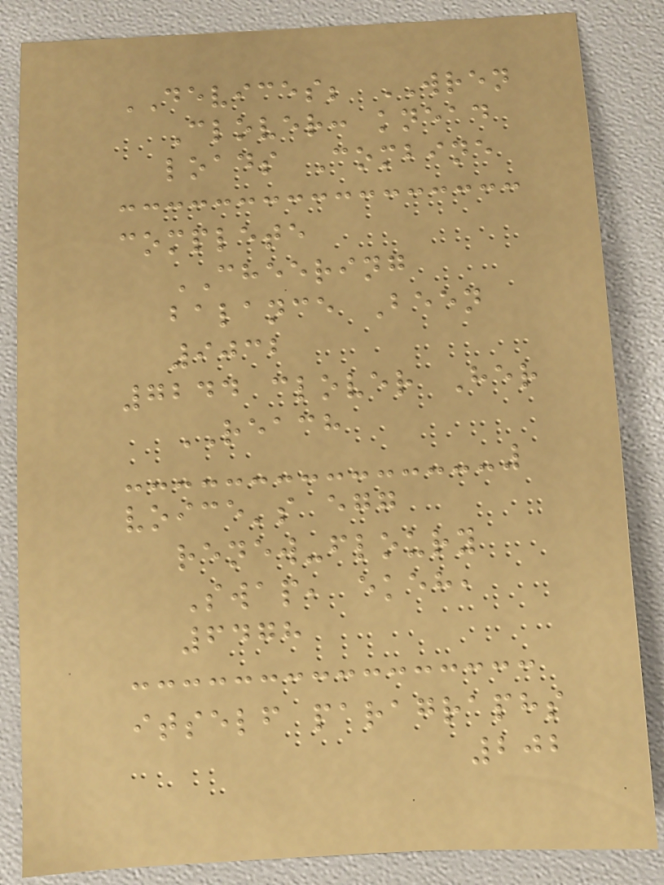DEVICES; WREN
Clover: knead
loads Combine
complete
CHEERING
balance Been
9032
7244 clover Her
REACH
voice's egg
renew-floury
Swap, ekeh,
6478
itself paragraphs
202
